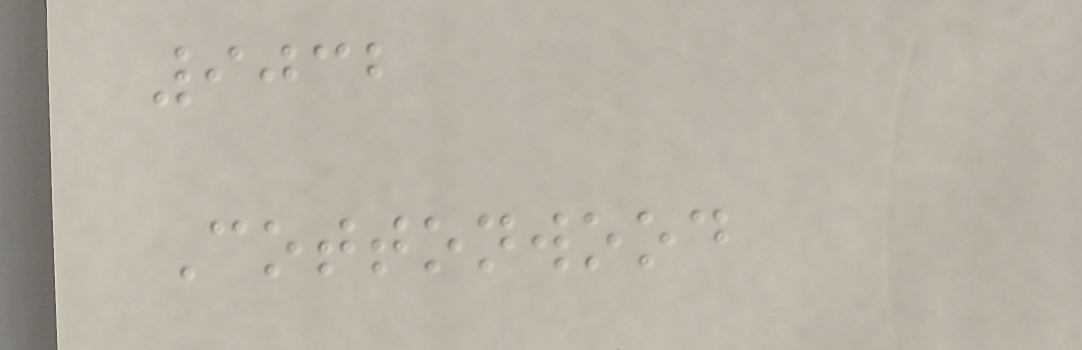9032
Cottonwood
